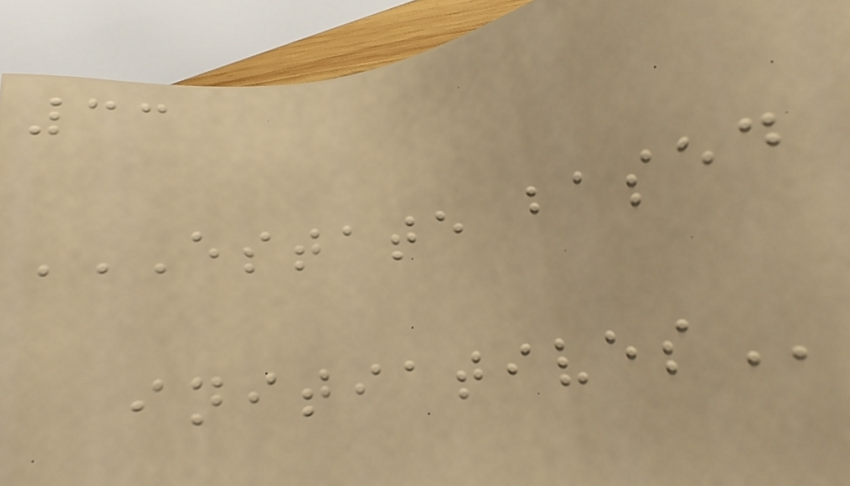33
ESTATE BASED
INITIATIVES
